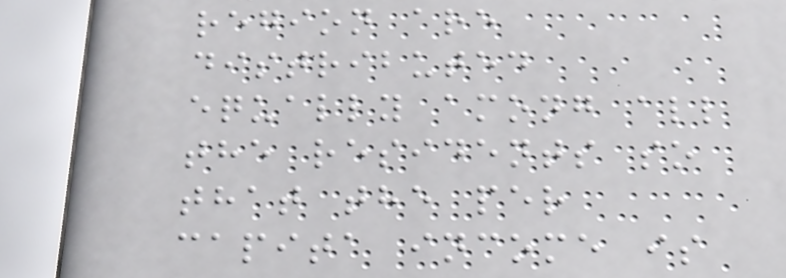region are
distributed
equally among all
the residents so
that the per
capita income is
